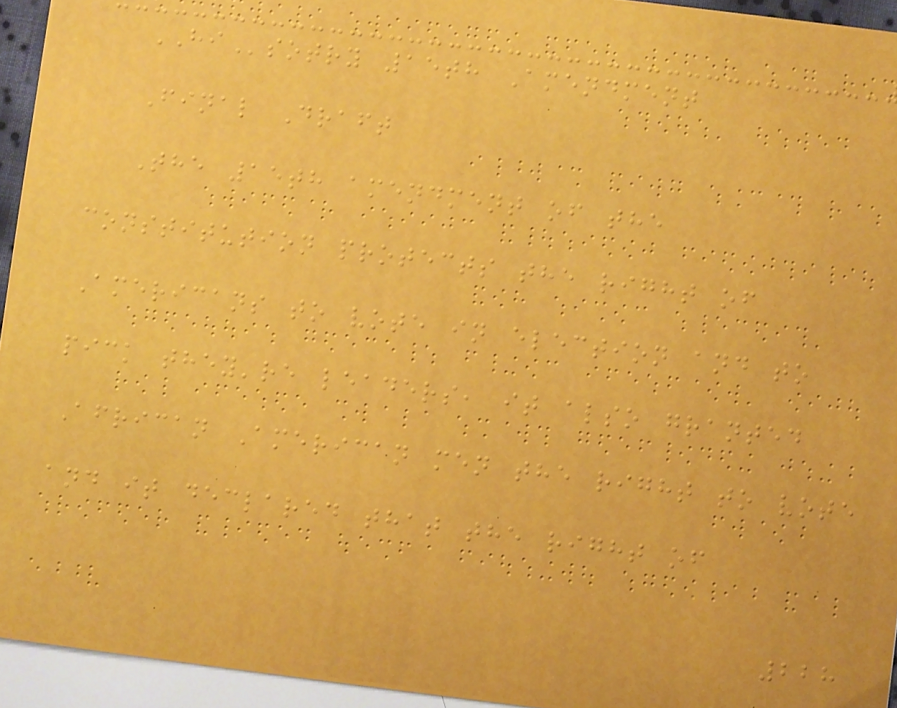HIsotry 15th Amendment
Final Draft
The 15th amendment of the
constitution protects the right of
Americans to vote in election and to
pick they're leaders, it also granted
African American men the right to vote
and it declared that the right of
228
